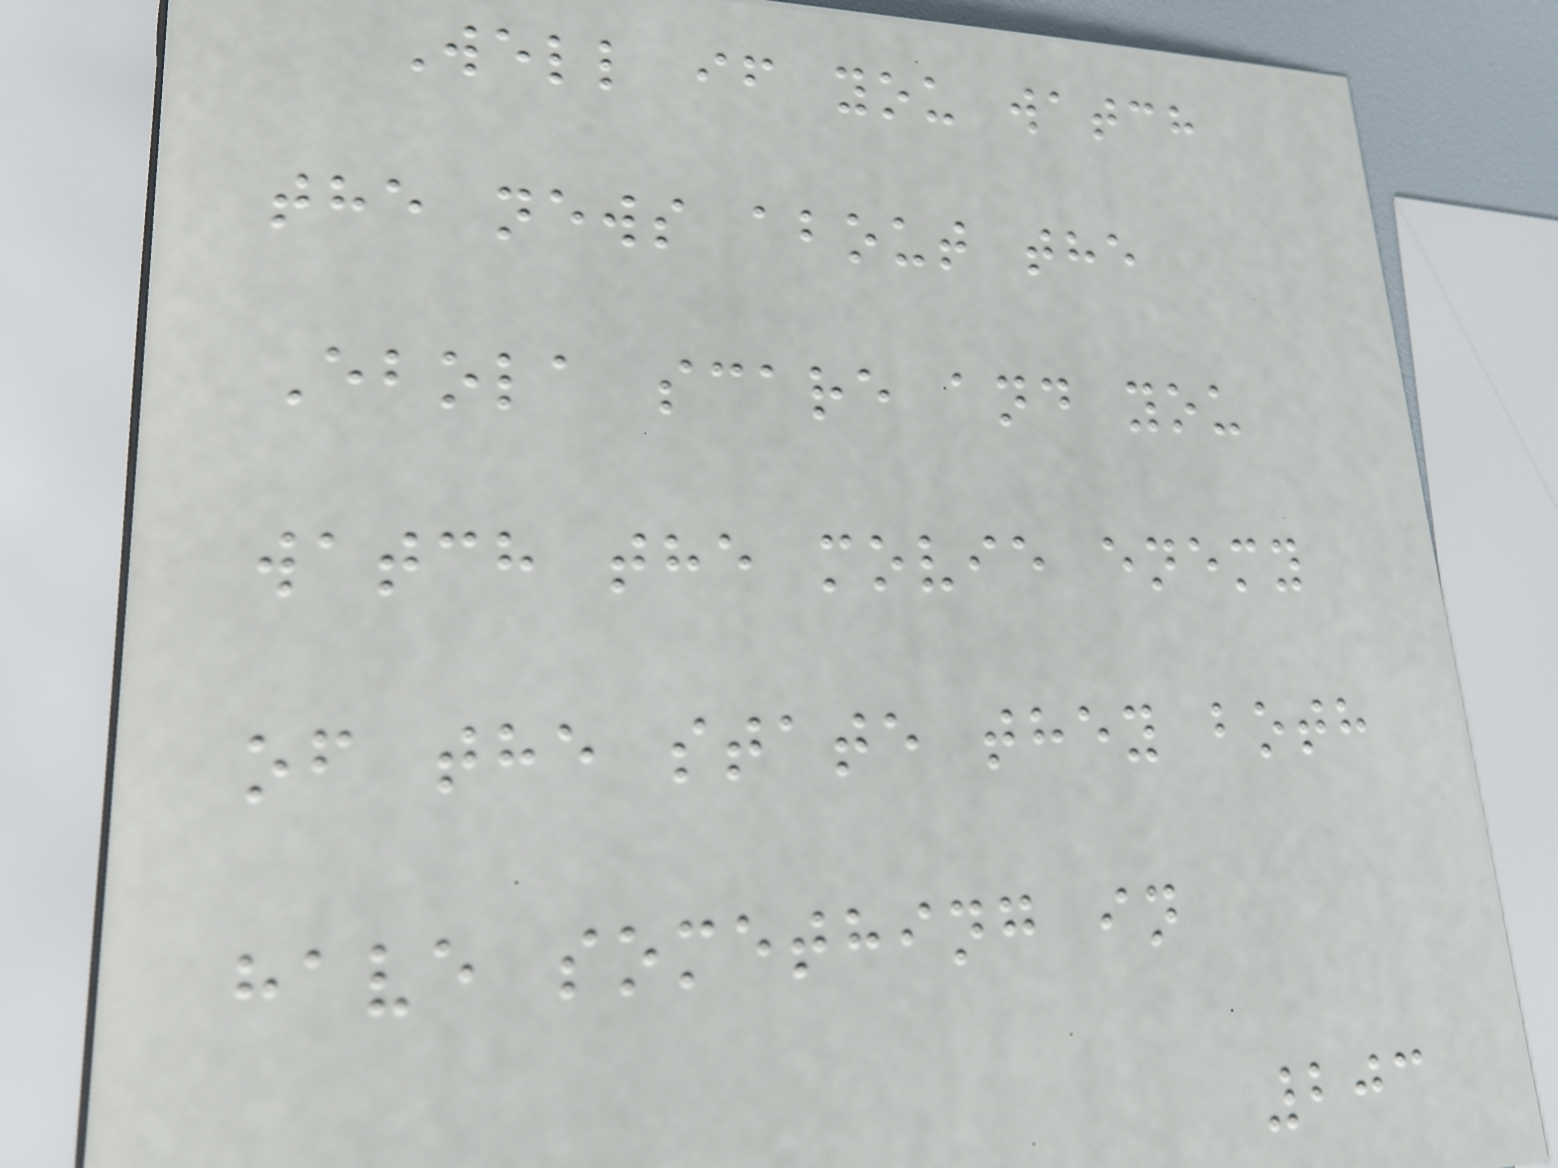Well if you watch
the news about the
Ebola scare and you
watch the movie enemy
of the state they both
have something in
203
